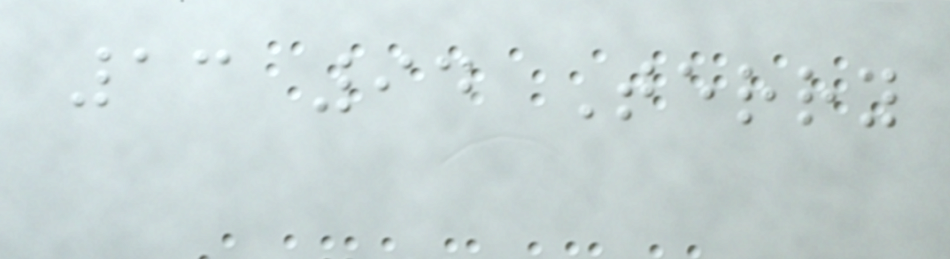13 94 Terry
